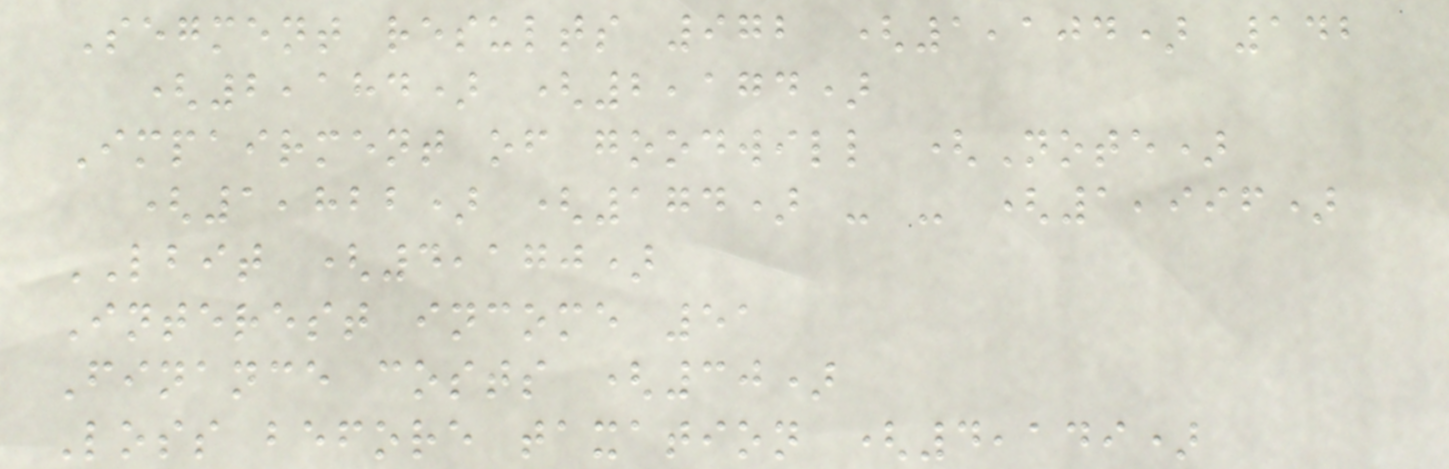Segment results 972 (1,104) 142
(2,184) (2,174)
Impairment of goodwill (Note)
(1,822) (174) - - (1,996)
LBIT (4,170)
Interest income 51
Finance costs (30)
Loss before taxation (4,149)
